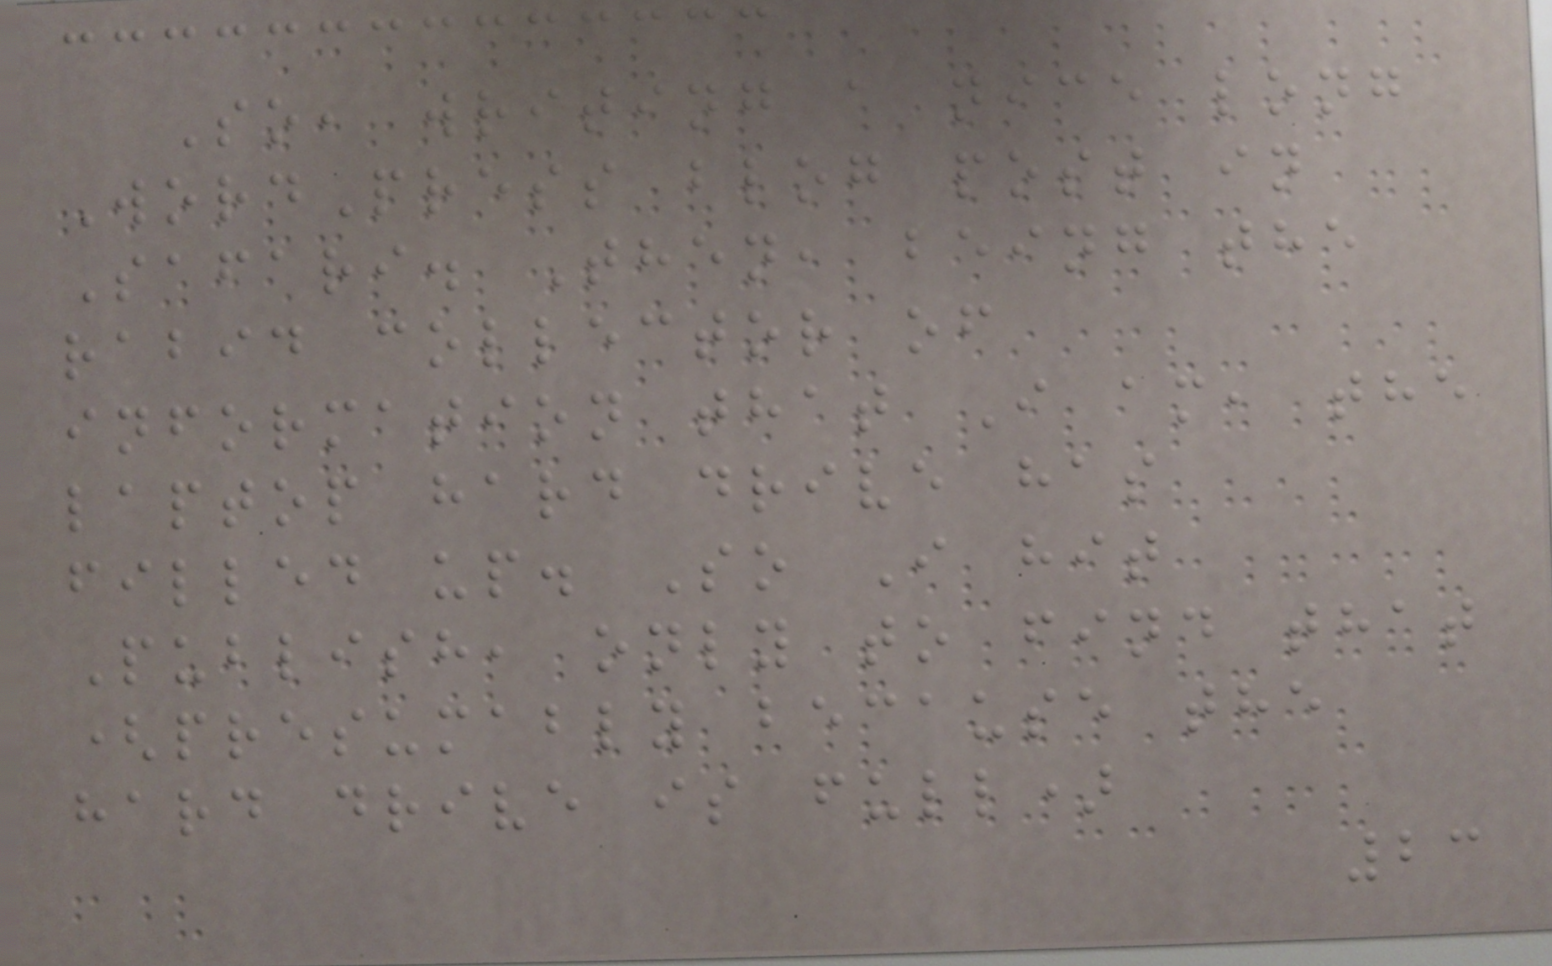So, writing a nice long
WordPress blog post in
Safari. Then, being the
rabid collector of
information that I am, the
laptop hard drive has
filled up. So I hit
Publish, only to find that
(presumably because the
hard drive is full)
23
